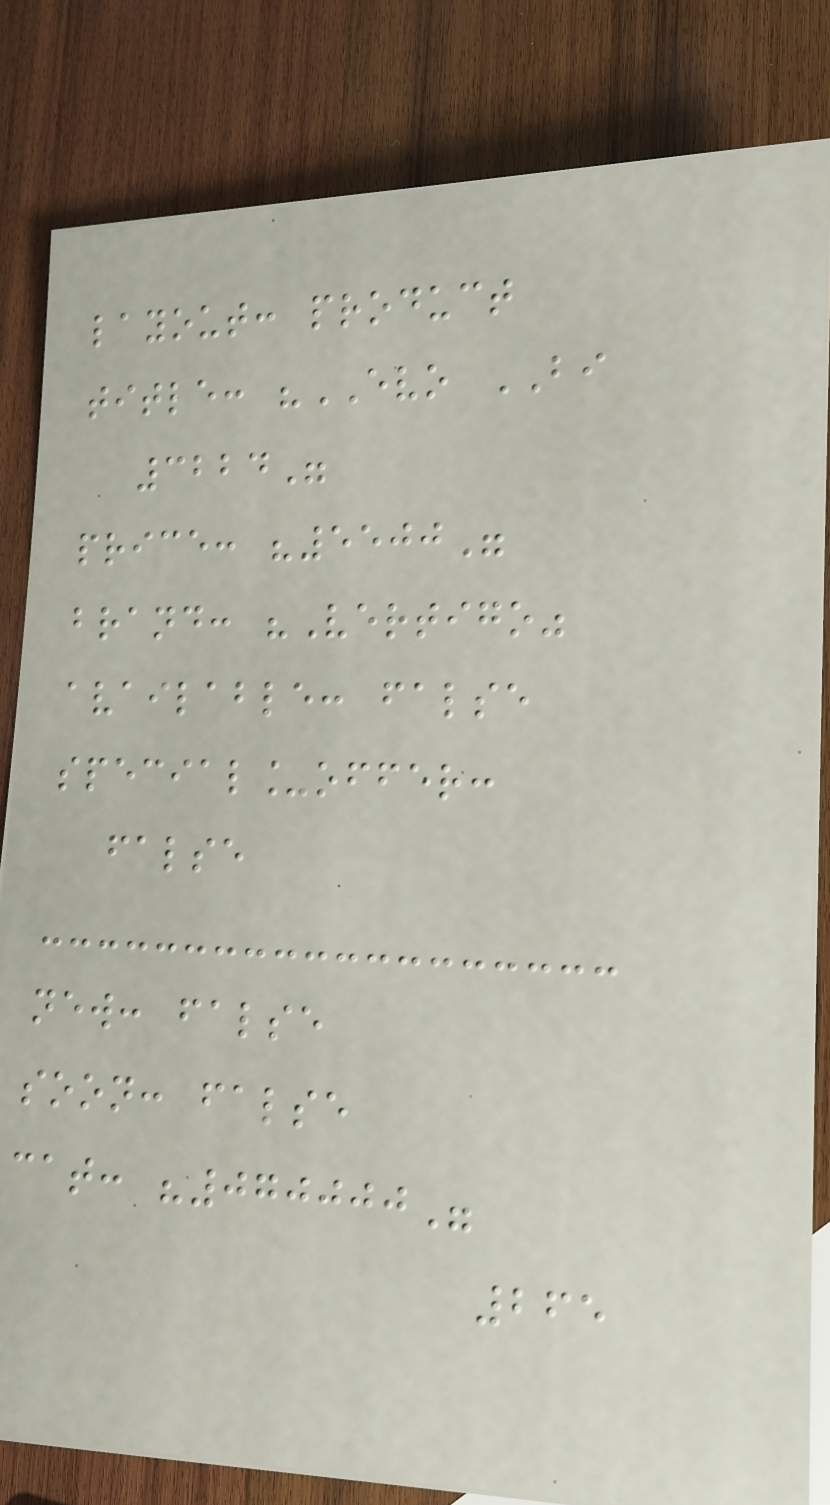layout: product
title: "EVO BI
3224"
price: "5500"
brand: "Vertigo"
available: false
special_offer:
false
new: false
soon: false
cat: "070000"
265
